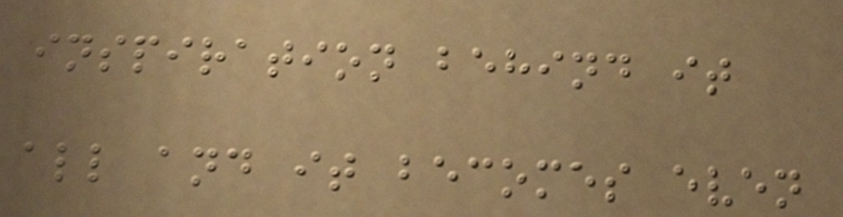inspiration behind it
all and it becomes even
